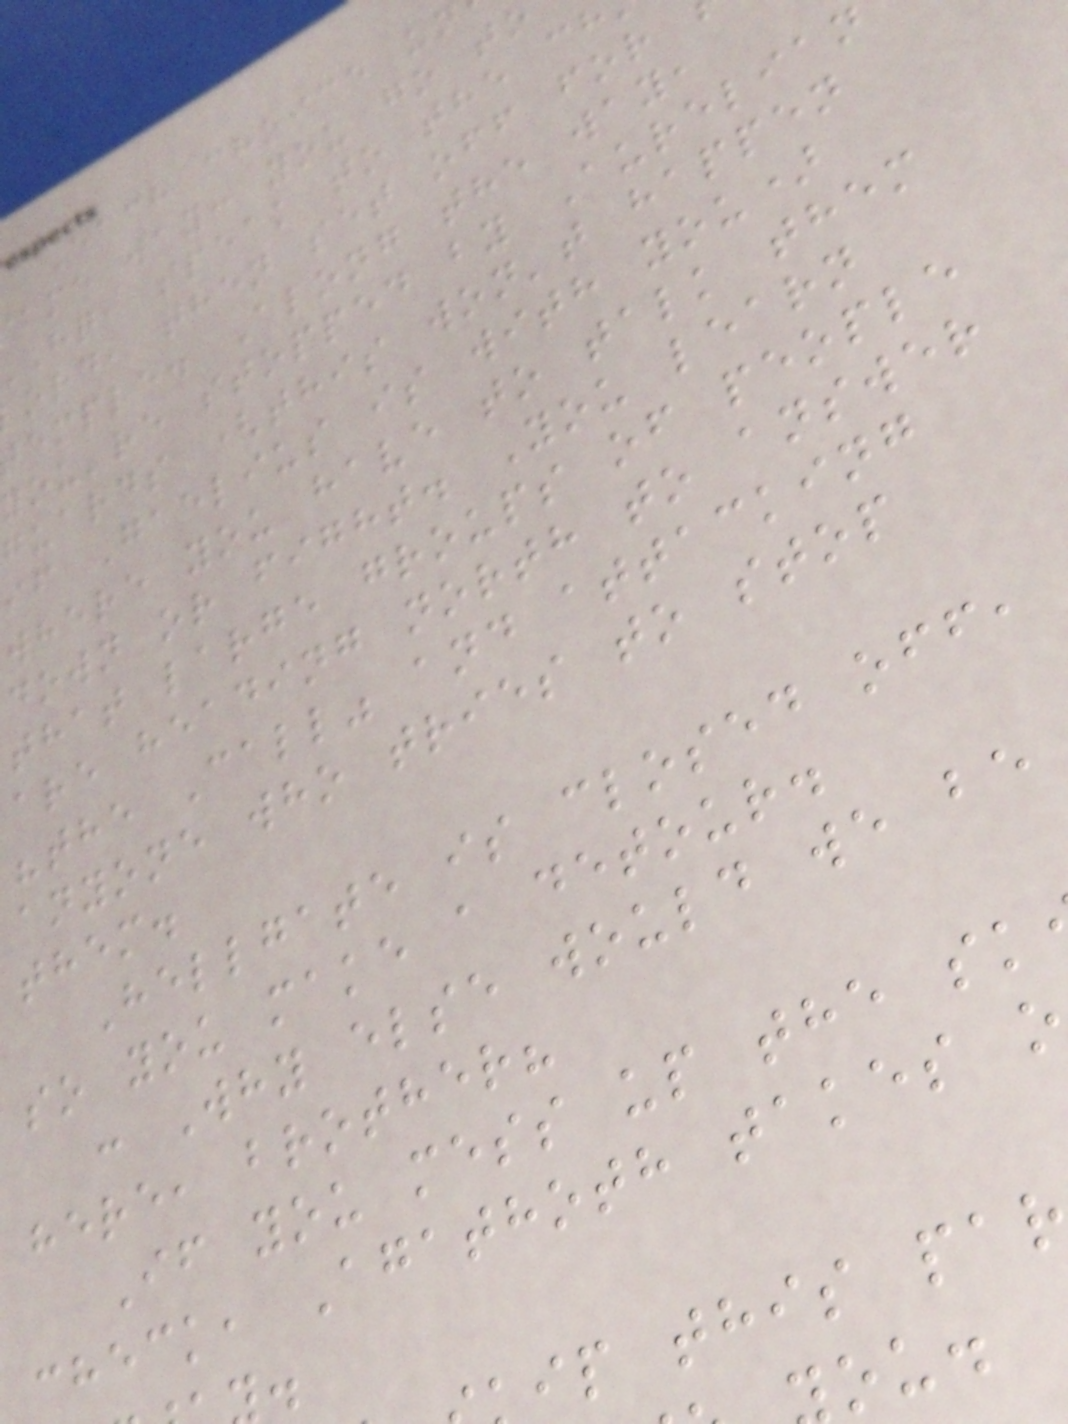Each choice un
ame way: you go to
hq, speak to the ch
ord, then set off for
emple. Along the way,
you're stopped by Aurelian
guards (this won't happen
if Gaelius is with you)
where you have to talk them
down or fight. You learn
that large groups of people
are heading north to answer
"the Call" and attacking
anyone who tries to stop
them.
Hellgate is closed off,
so you make a detour.
: Why else would we be
here, brother?
If you mess up the sk
check, Agathoth takes o
ip this pa
